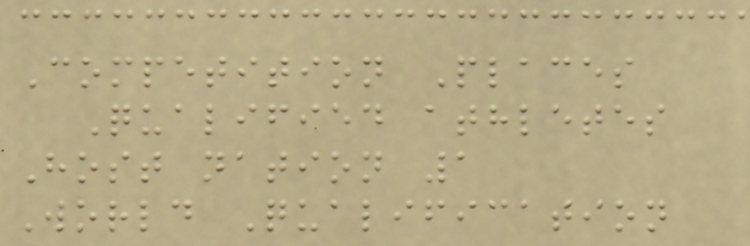Competition Places
Qualified athletes
Host nation 1
World Qualification
